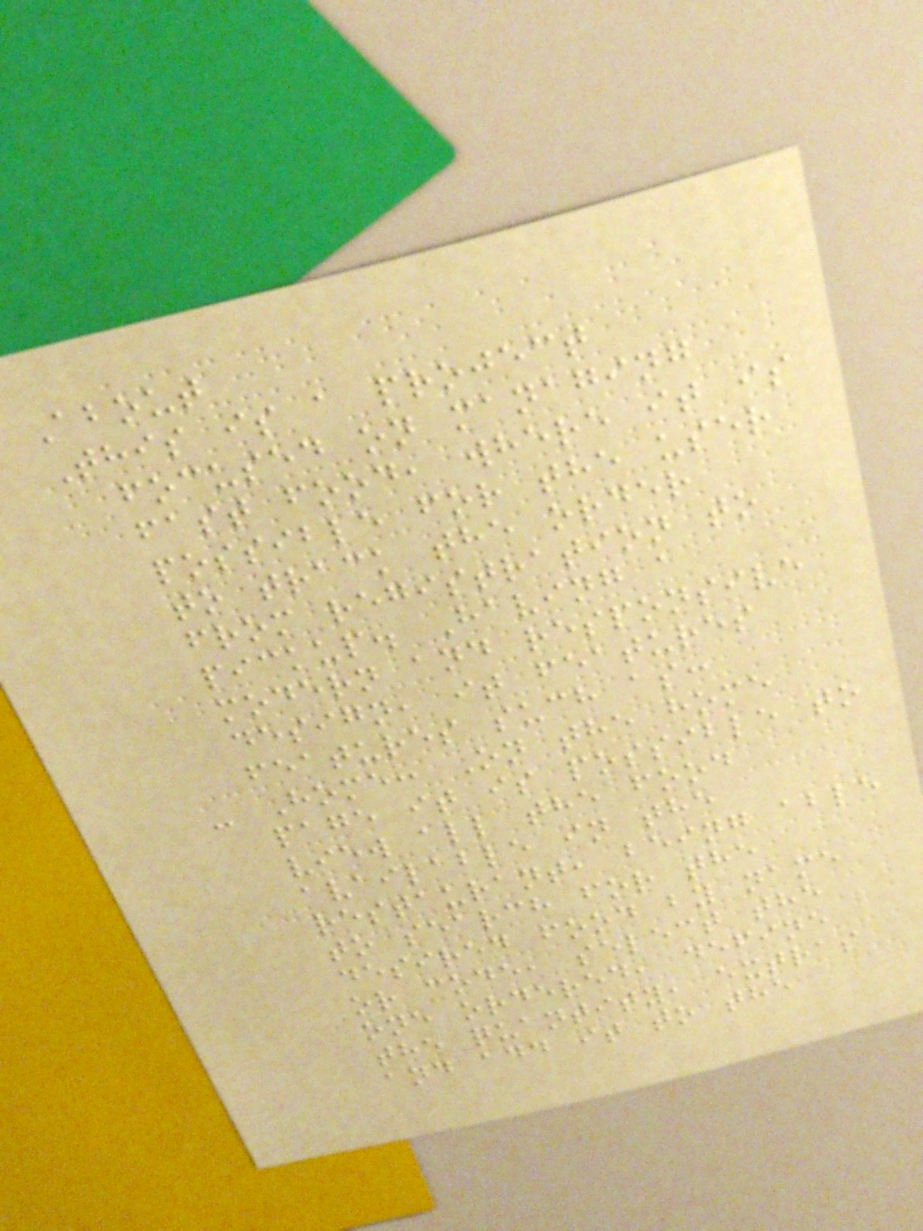About
This is a project
focused on managing
fast food, where it is
possible for the user
to track the order
from registration to
pickup. Having a
modern and responsive
design, it features
features such as:
- Home: On the home
page it is possible to
view all the food
available in the
restaurant, being able
to search for the
desired food by name
or code, select the
one ordered, define
the quantity, extras
and add it to the
